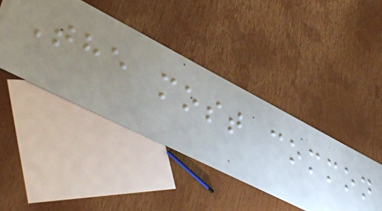The most common
